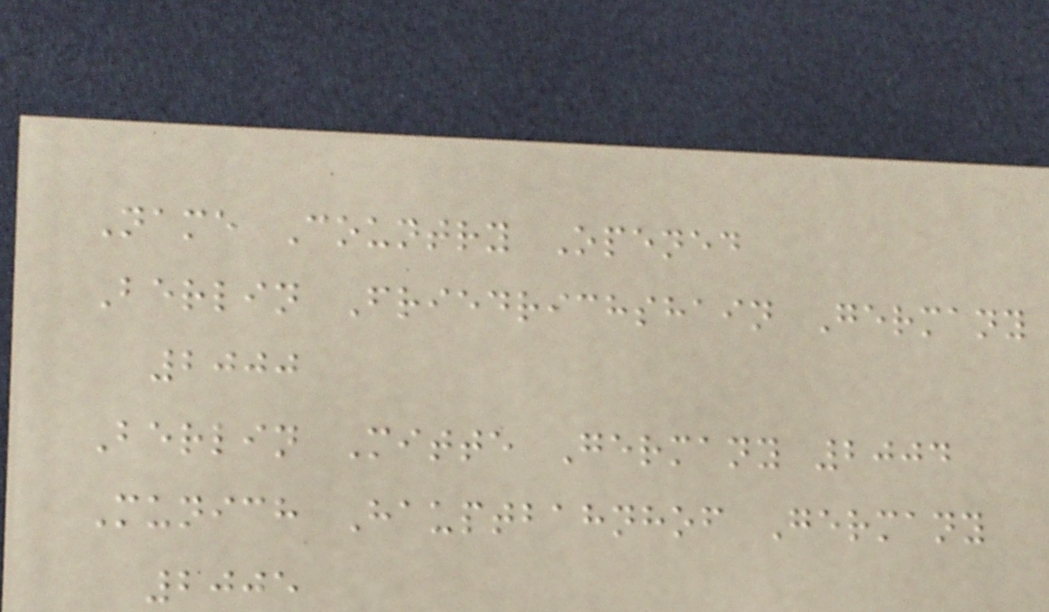Name Country Opened
Berlin Friedrichshain Germany
2000
Berlin Mitte Germany 2004
Munich Hauptbahnhof Germany
2005
